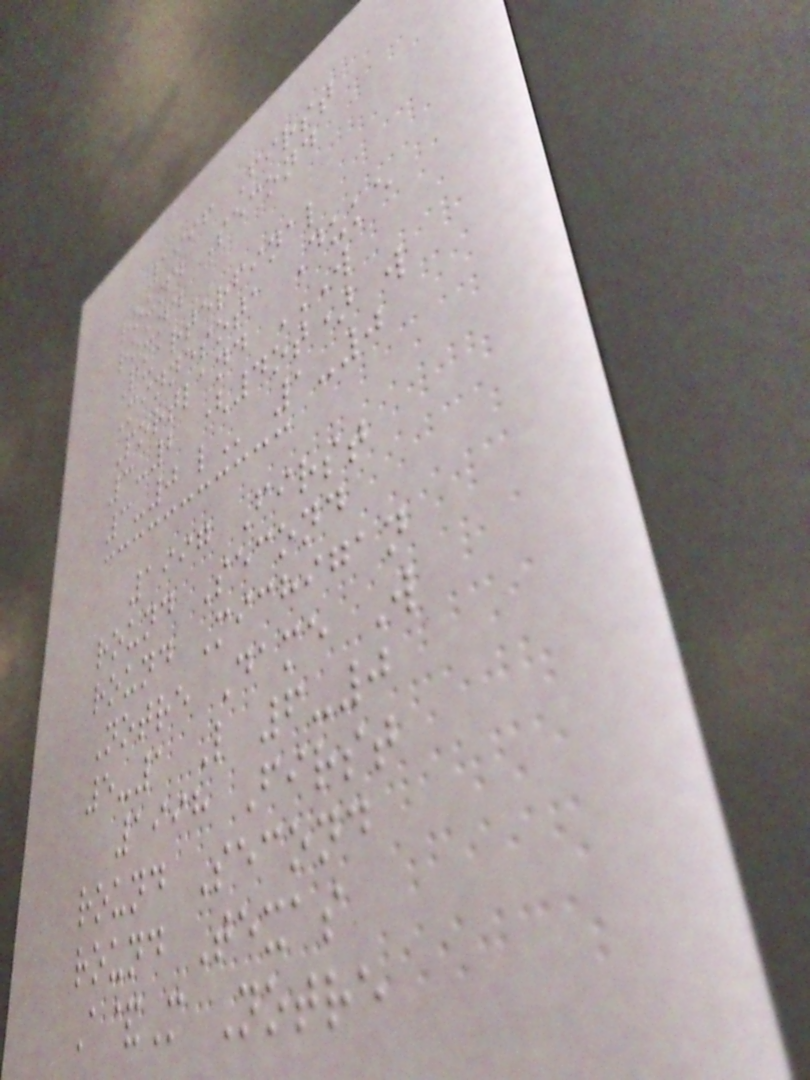1996 First
round Second
round
Quarterfinal
Minnesota Duke
Portland W
3-2 (4OT) W
3-0 L 1-0
1997 First
round Second
round Michigan
Notre Dame W
5-1 L 6-0
1998 First
round Second
round Texas
A&M Notre
